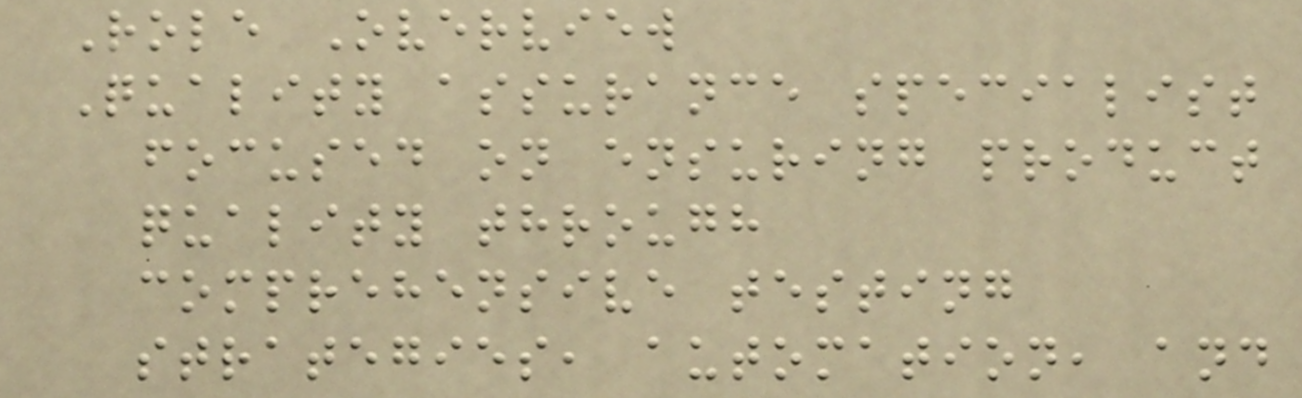Role Overview
Quality assurance specialist
focused on ensuring product
quality through
comprehensive testing
strategies, automation, and
